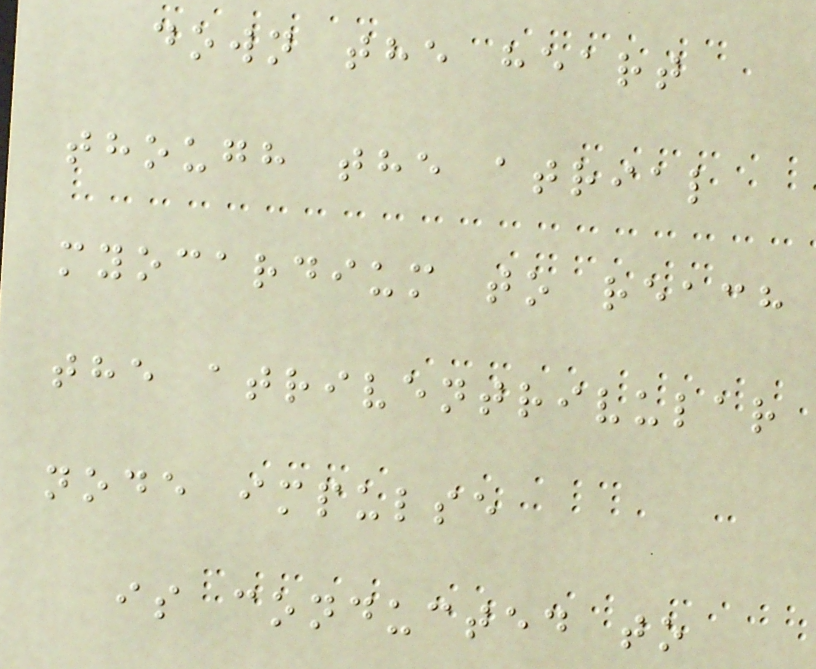down the heart
though the atrial
myocardium to reach
the atriventrivular
node impulse
is conducted to
